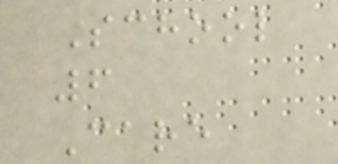School
6
Care
